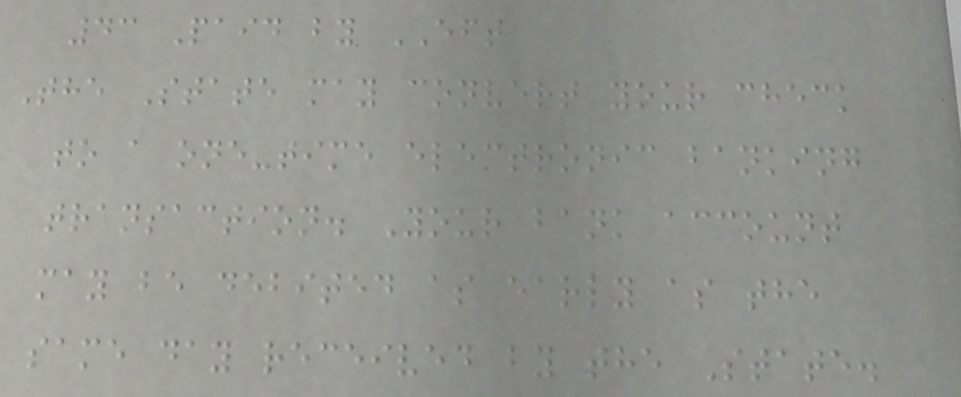43 Paid by EFT
The State may convert your check
to a one-time electronic banking
transaction. Your bank account
may be debited as early as the
same day received by the State.
